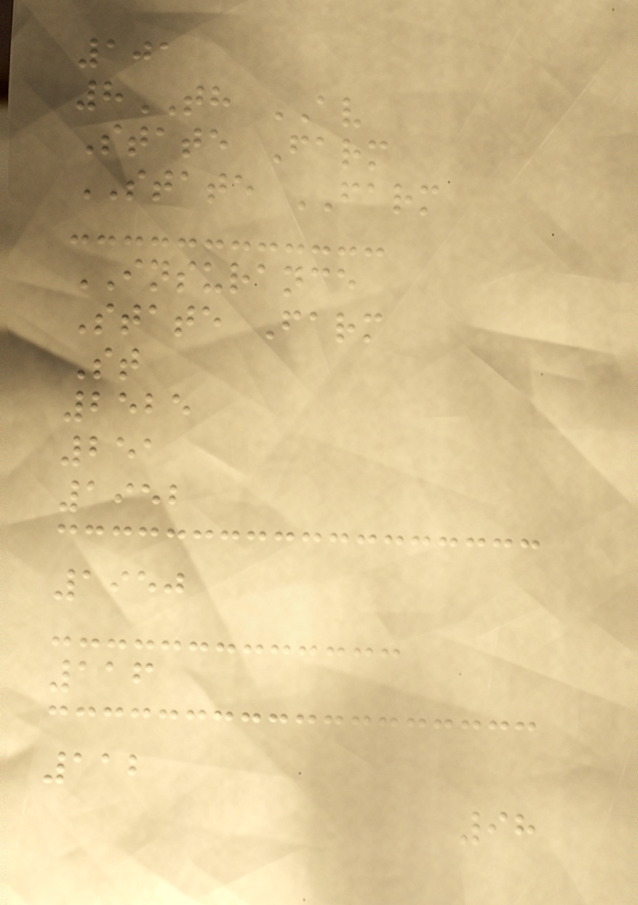101
8TH AV
State Farm
STATE FARM
INSURANCE
State Farm
St
2525
251
1952
1950
116
112
98
